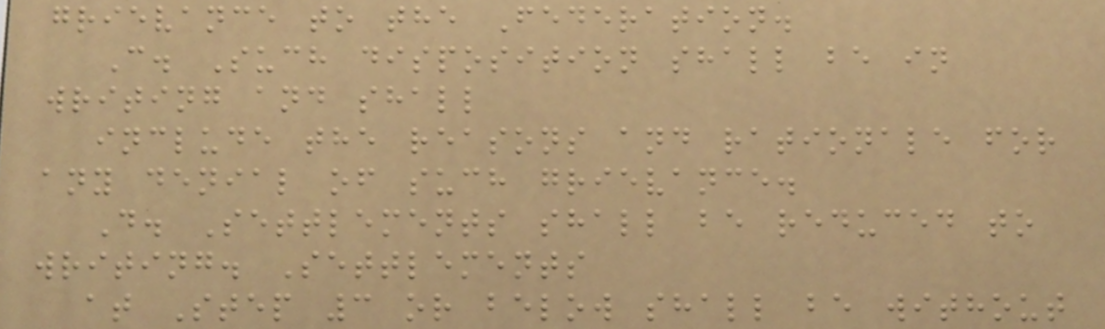grievance to the Federation.
C. Such disposition shall be in
writing and shall
include the reasons and rationale for
any denial of such grievance.
D. Settlements shall be reduced to
writing. Settlements
at Step 3 or below shall be without
